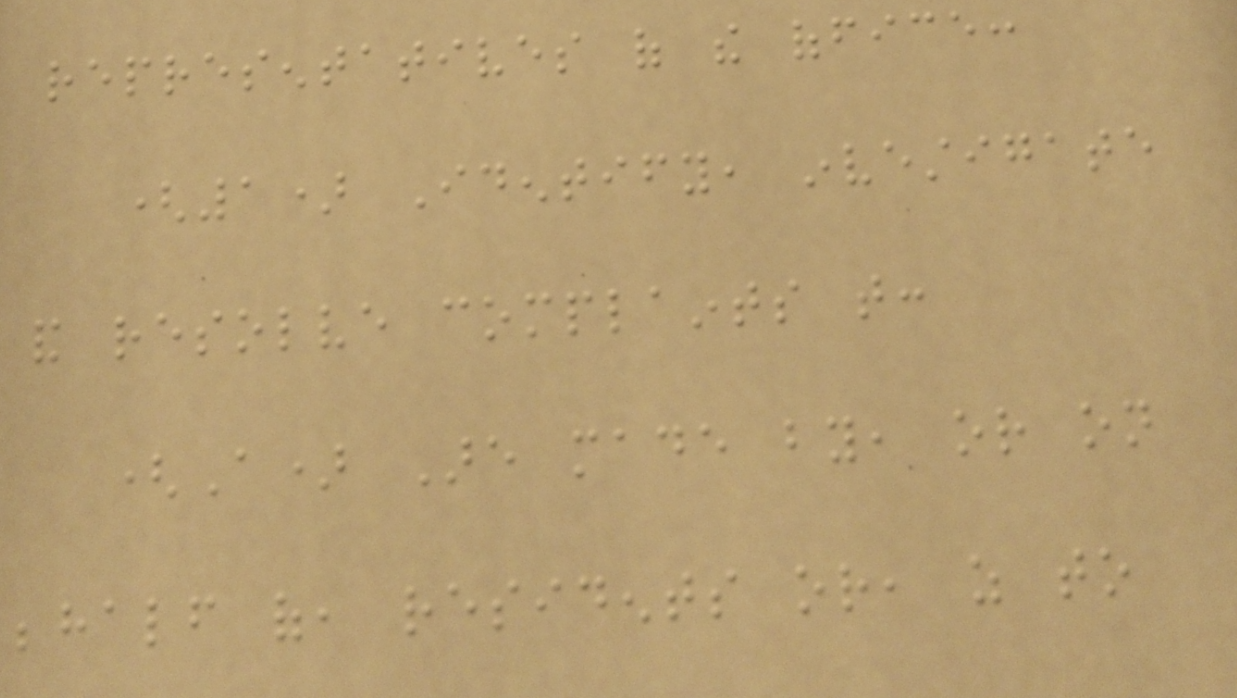representatives of the office:
(1) Identify, investigate
and resolve complaints that:
(A) Are made by, or on
behalf of, residents or, as to
